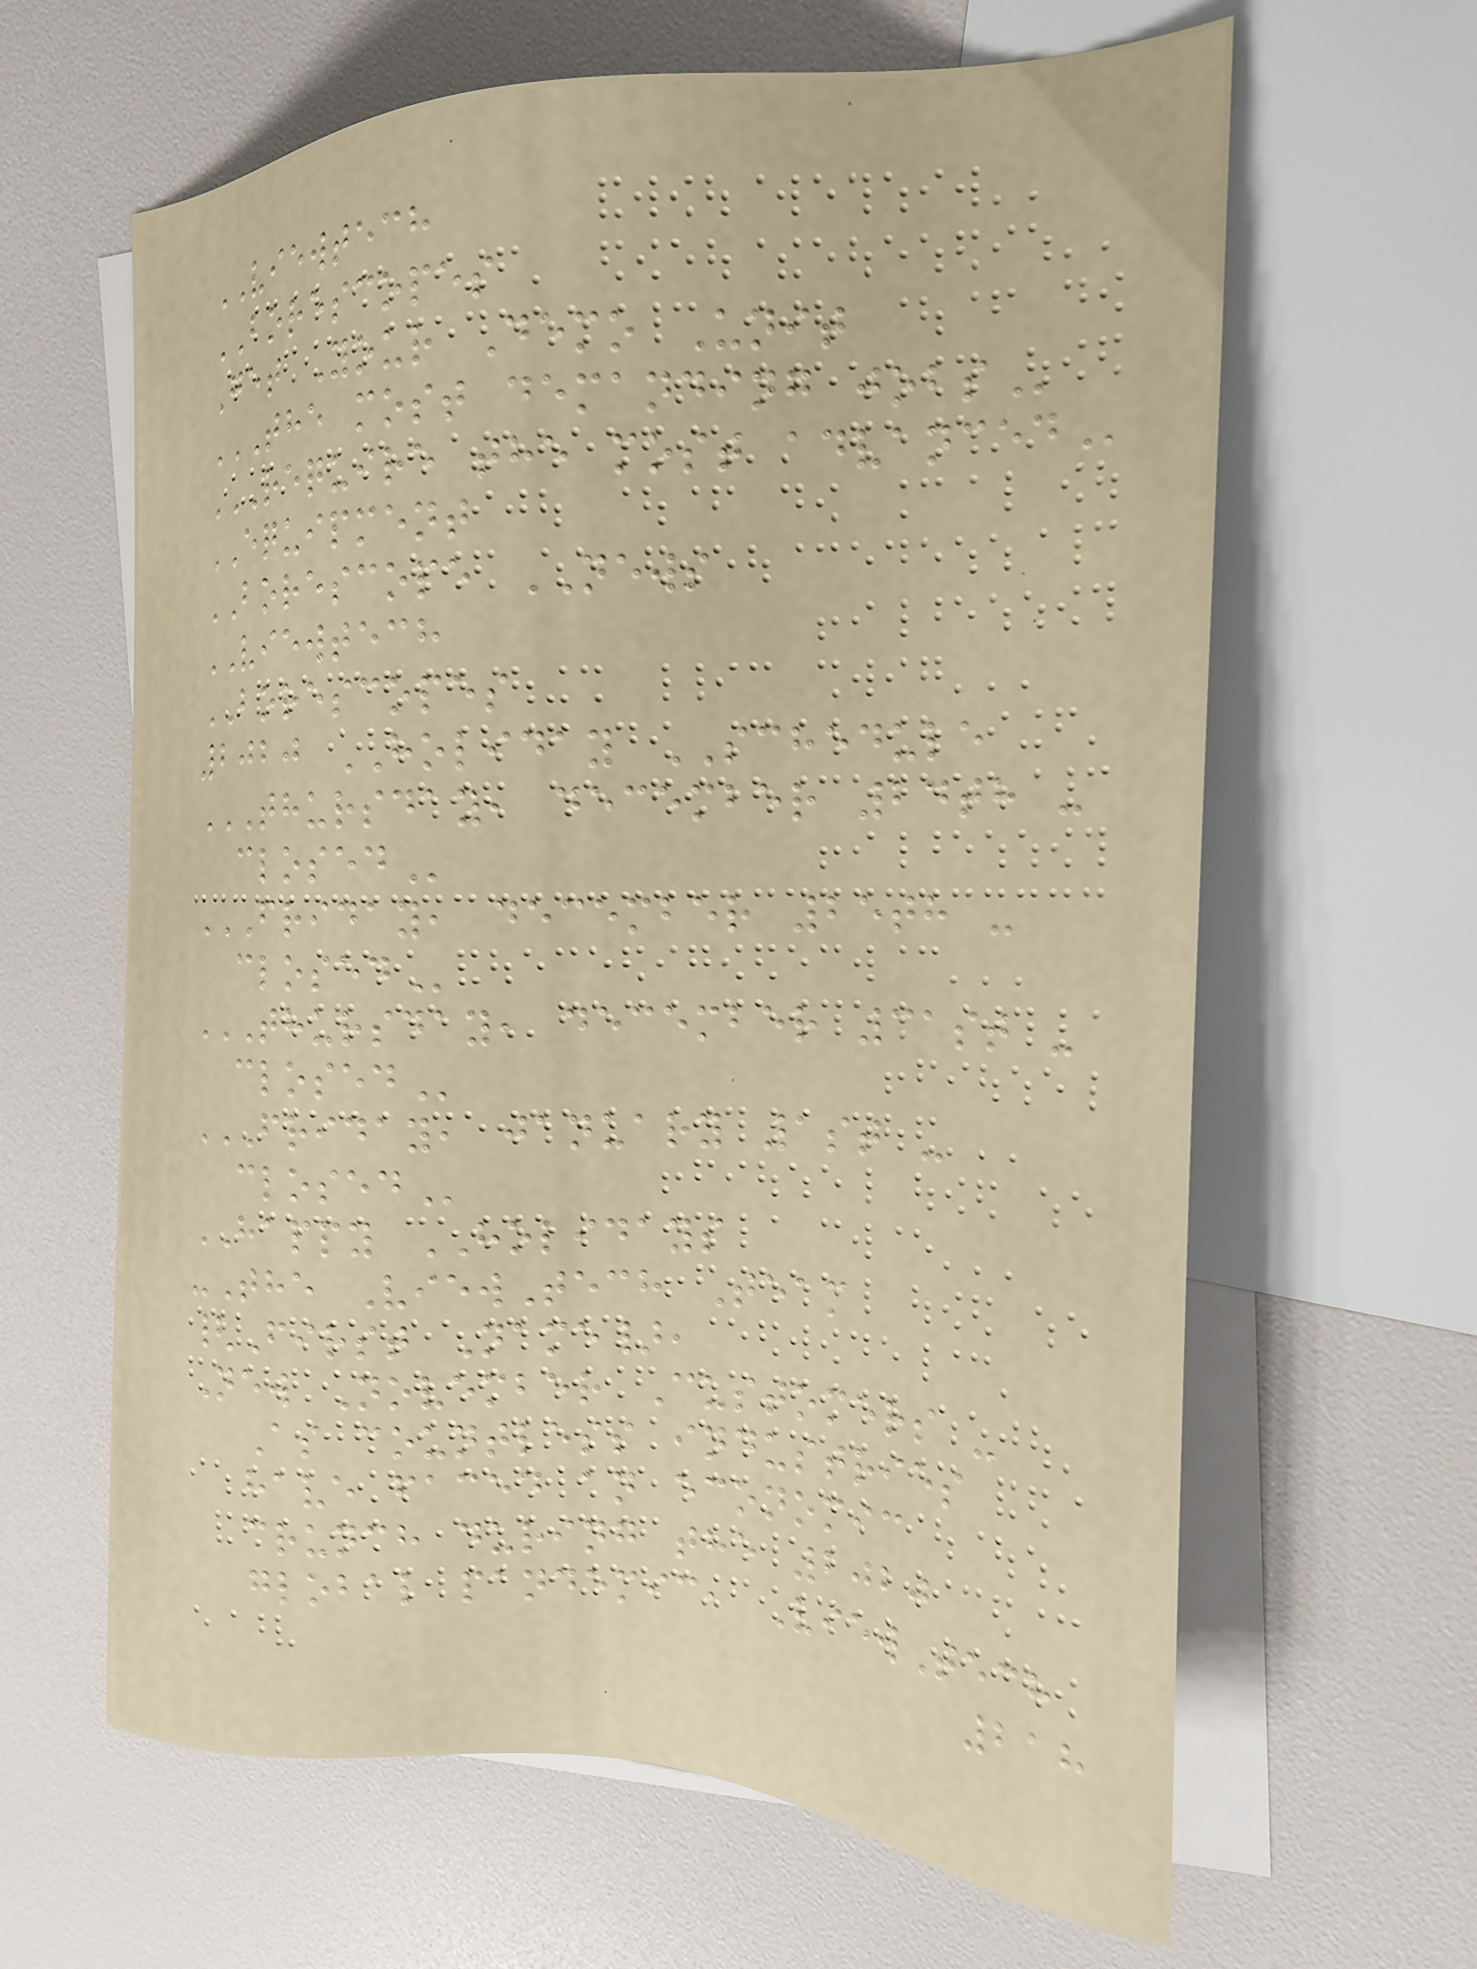VIEWTECH
BORESCOPES
Get Your Demo Unit
THE MOST DEMANDING JOBS
REQUIRE THE MOST ADVANCED
EQUIPMENT
BORESCOPE NEWS
VIEWTECH
BORESCOPES
2020 HOLIDAY SCHEDULE
THURSDAY, DECEMBER 24TH -
CLOSED
FRIDAY, DECEMBER 25TH -
CLOSED
THURSDAY, DECEMBER 31ST -
CLOSED
FRIDAY, JANUARY 1ST -
CLOSED
HAPPY HOLIDAYS
-The ViewTech Team
{First Name},
New November Customers -
As countless industries
have faced an economic
crunch during the 2020
global pandemic, ViewTech
218
